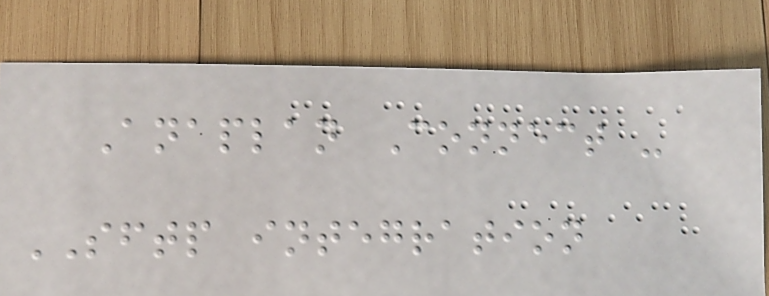Anaplan Connect -
SFTP integration
